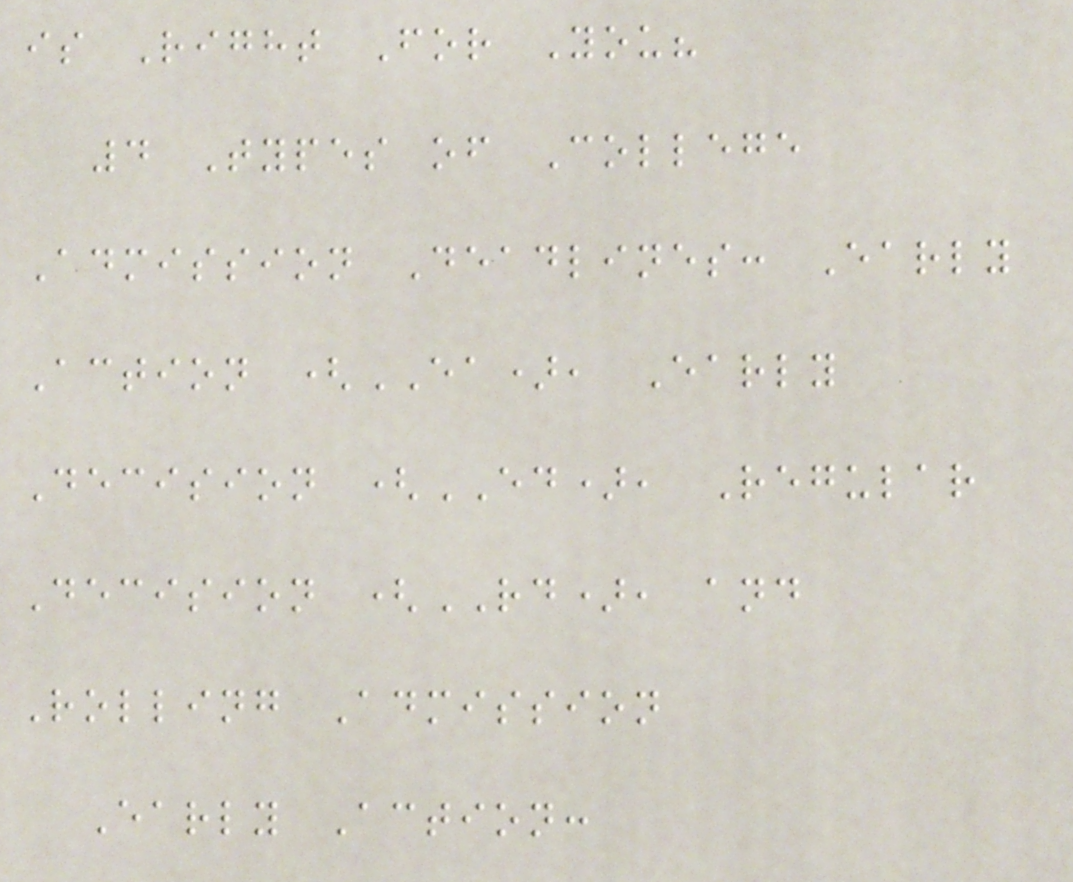is Right For You?
4 Types of College
Admission Deadlines: Early
Action (EA), Early
Decision (ED), Regular
Decision (RD), and
Rolling Admission
Early Action:
